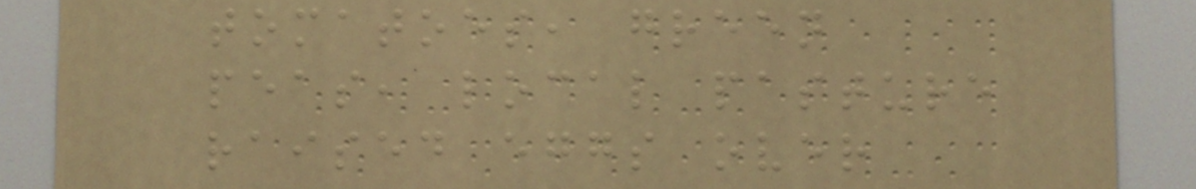tomatoes, green
peas, local pasture
raised eggs over
